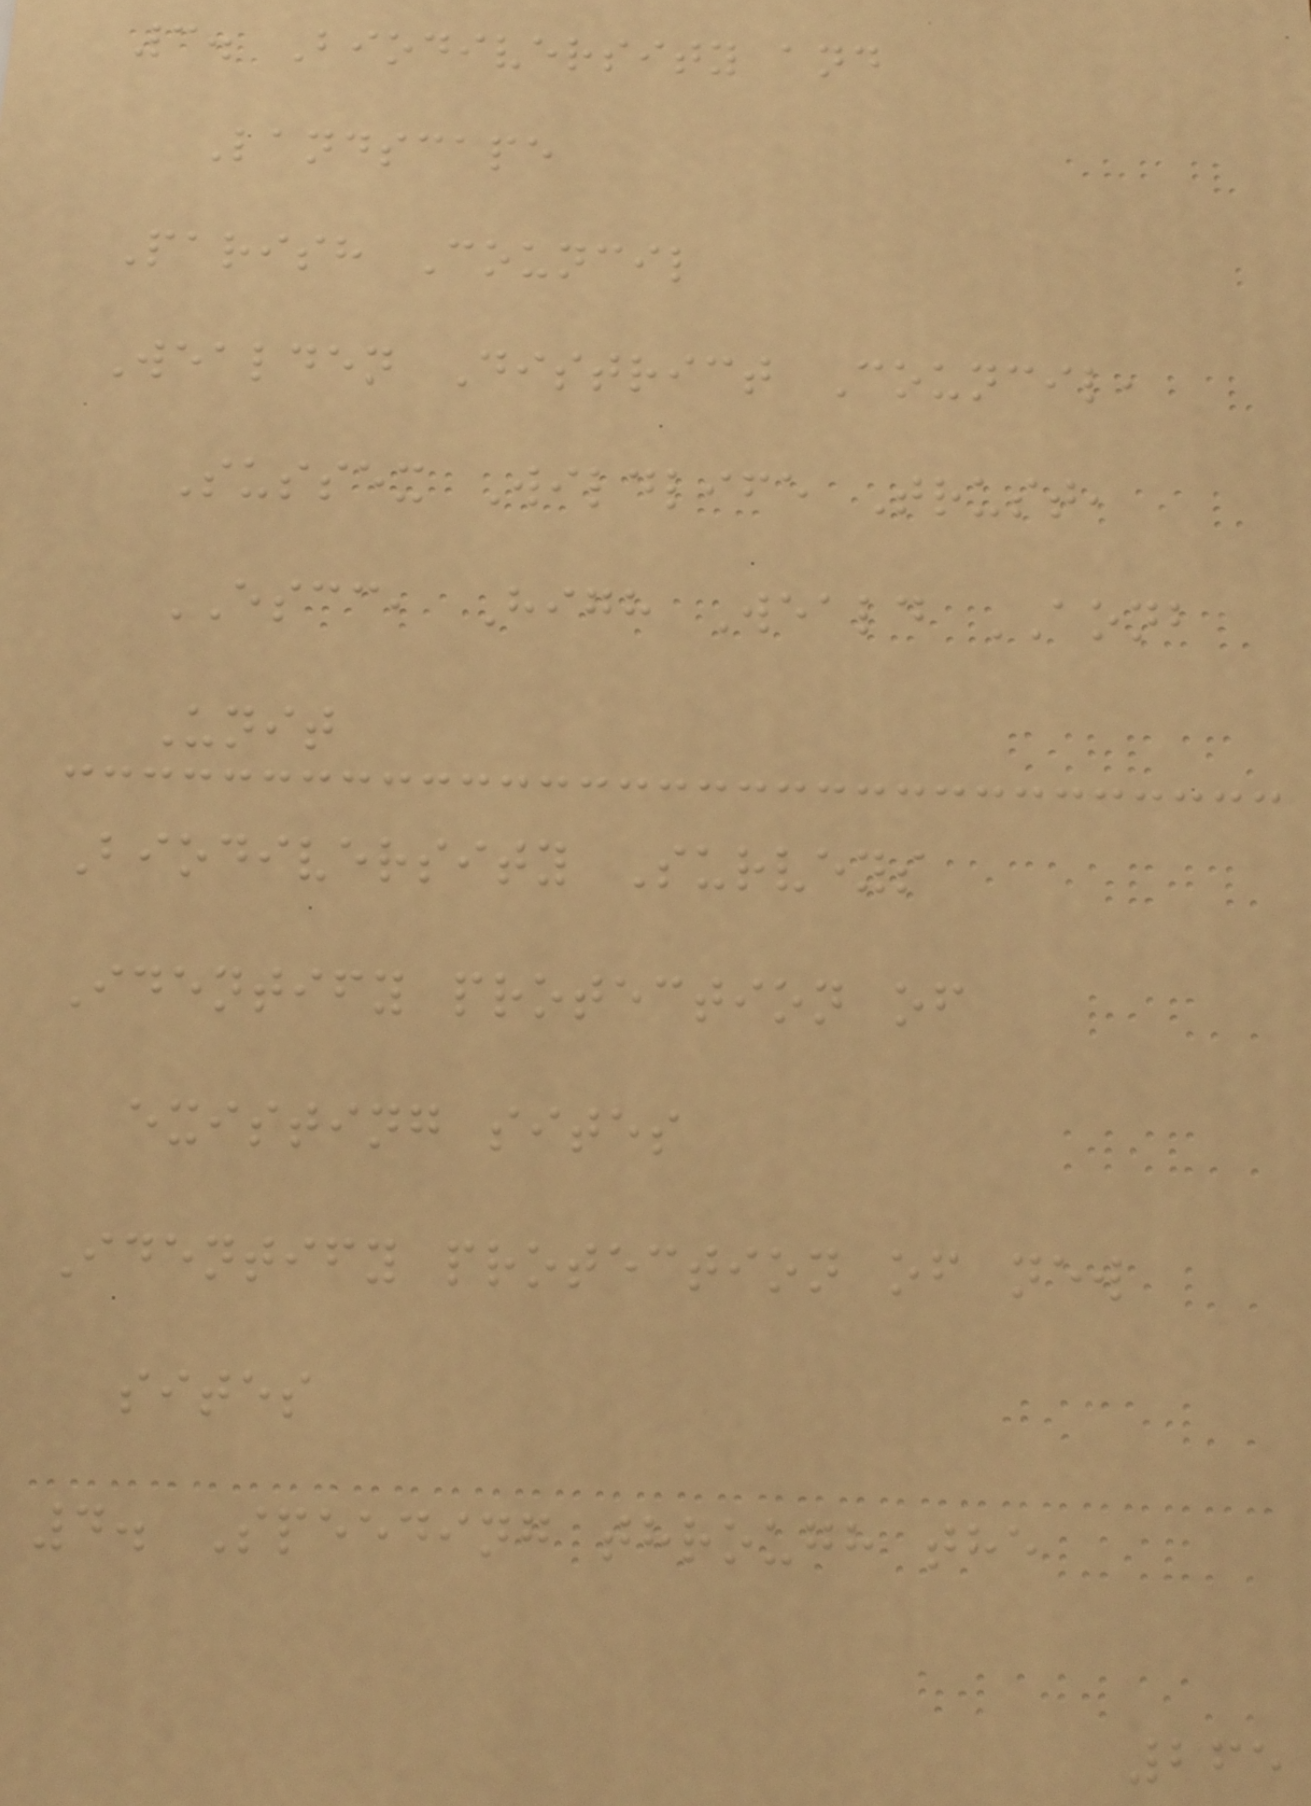3. Biodiversity and
Landscape
Parish Council
Wealden District Council,
Sussex Wildlife Trust,
ESCC, High Weald AONB
Unit
Biodiversity Surveys
Identify protection of
existing sites
Identify protection of new
sites
4. Speeding through the
265
